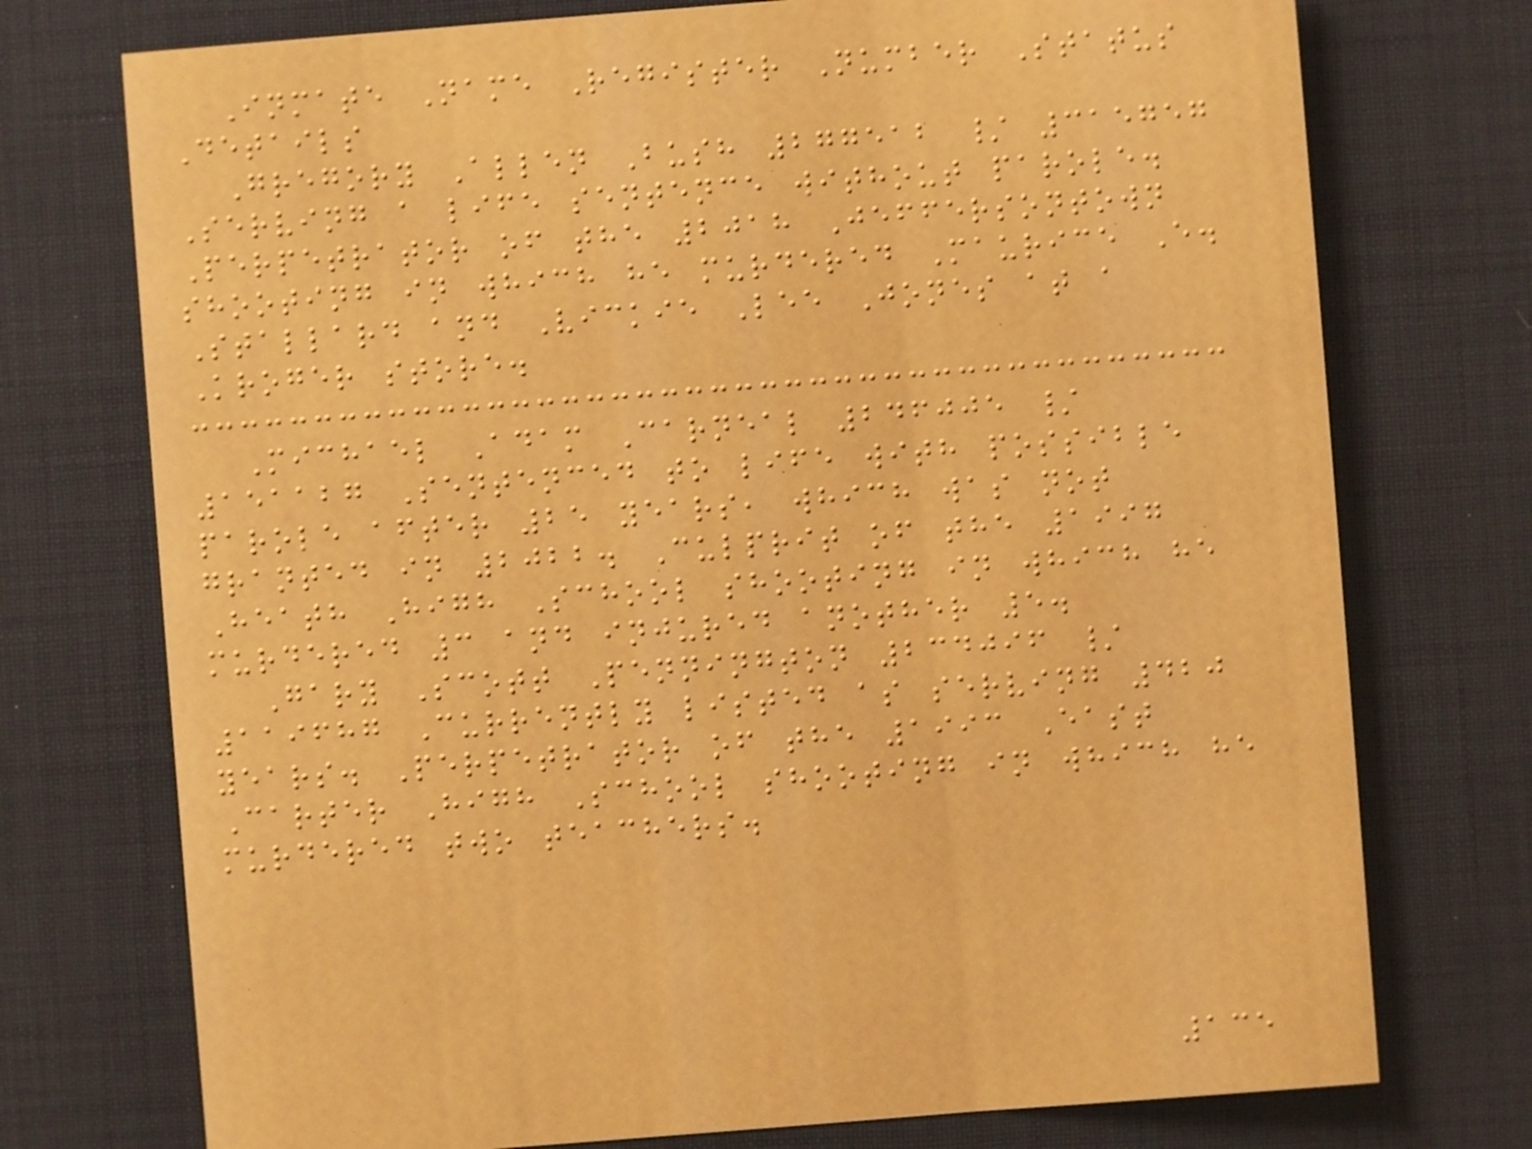Inmate Name Register Number Status
Details
Gregory Allen Bush 277512 / 315757
Serving a life sentence without parole.
Perpetrator of the 2018 Jeffersontown
shooting in which he murdered Maurice E.
Stallard and Vickie Lee Jones at a
Kroger store.
Michael Adam Carneal 246005 /
151127 Sentenced to life with possible
parole after 25 years, which was not
granted in 2022. Culprit of the 1997
Heath High School shooting in which he
murdered 3 and injured another 5.
Gary Scott Pennington 234096 /
119687 Currently listed as serving 420
years. Perpetrator of the 1993 East
Carter High School shooting in which he
murdered two teachers.
135
